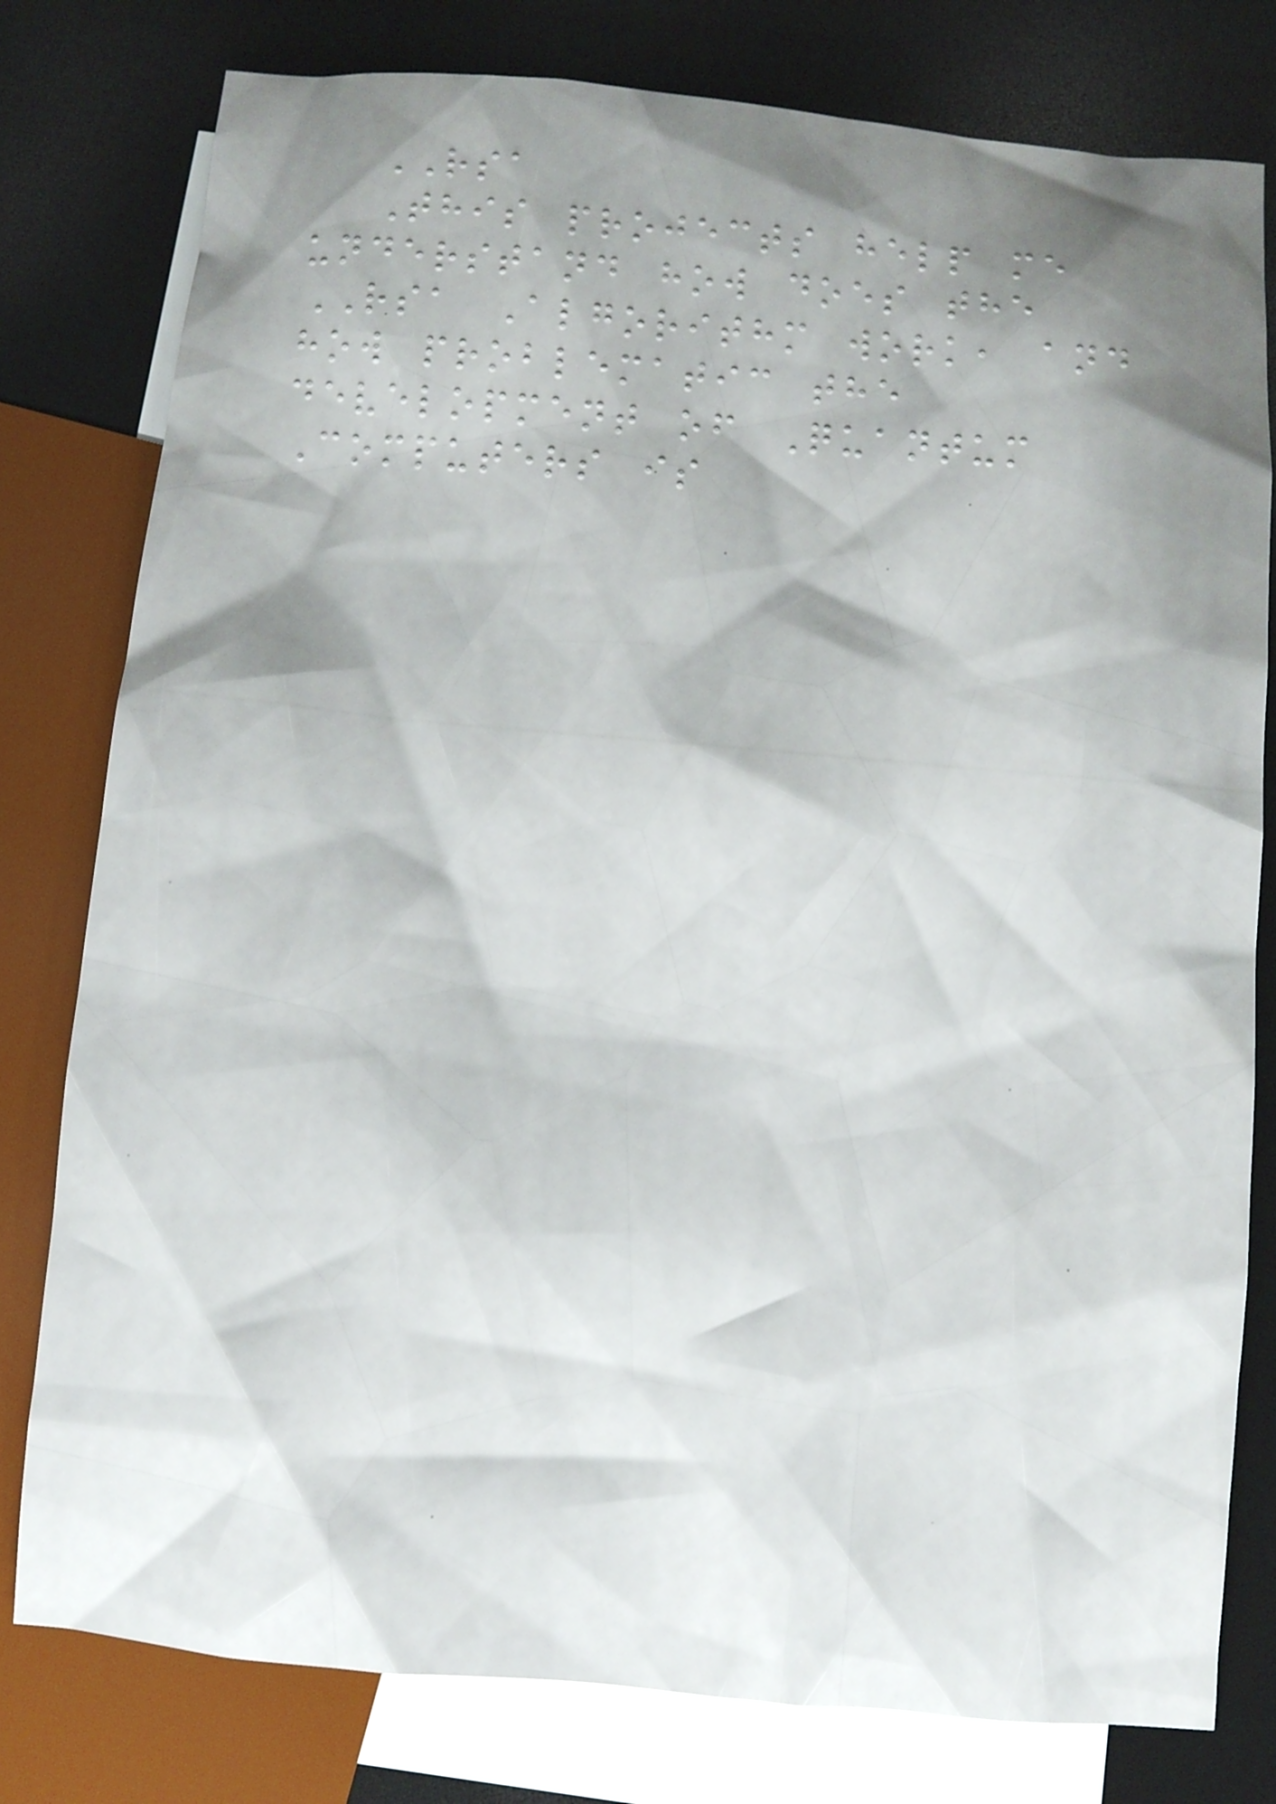RSA
This projects help me
understand how does the
RSA Algorithm work, and
how problematic the
development of Quantum
Computers is
